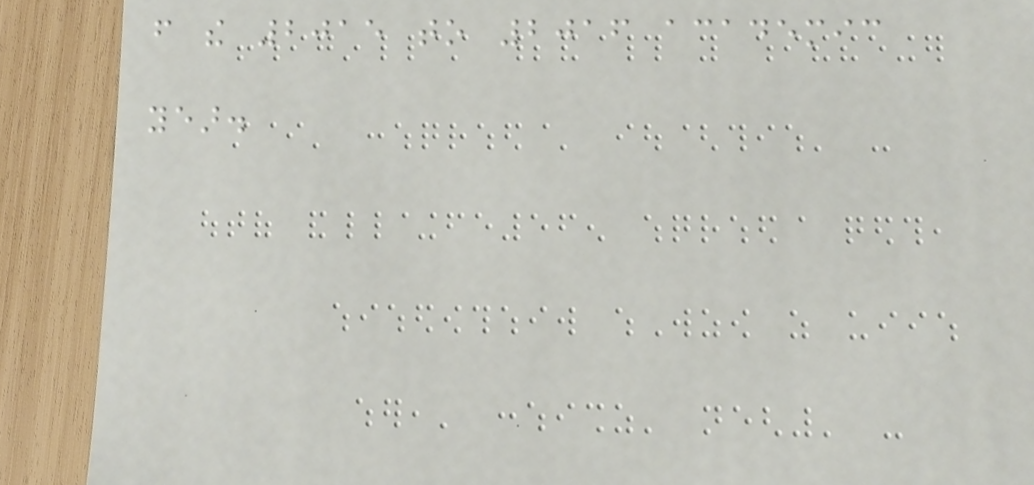from the 2015 to 2016 academic
year.
